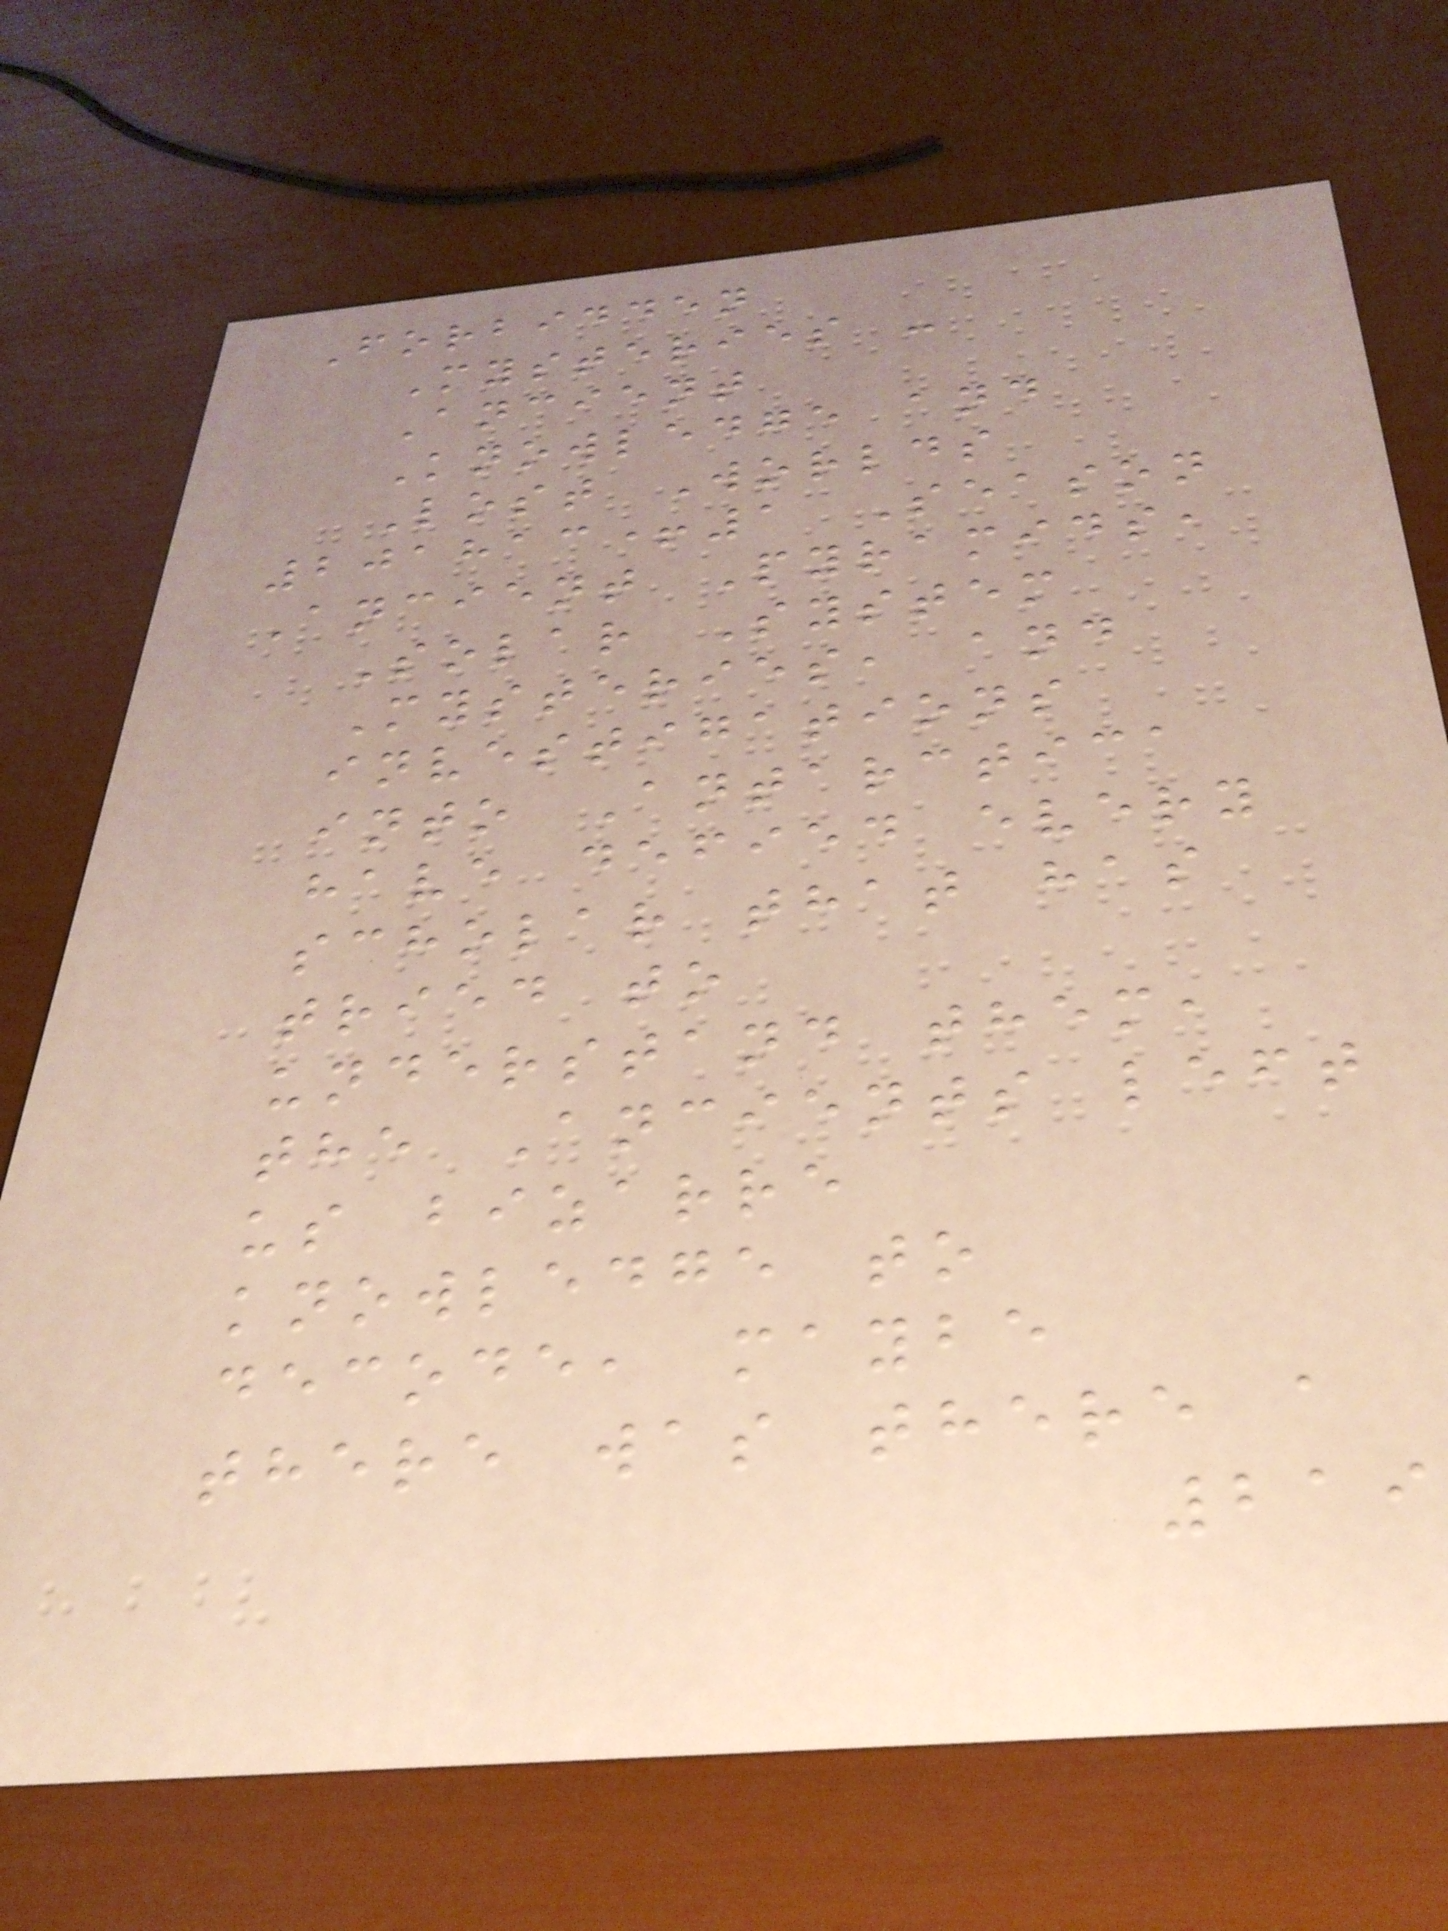Forbidden
Mysteries -
Ancient
Knowledge and
Lost Worlds
201813+1 Season
Ancient Pyramids,
Solar System
Mysteries, and
investigations
into Antarctica
have defied every
scholar that has
tried to
understand them,
the Ancients left
us bizarre
knowledge to
decode, maybe
there was there a
219
